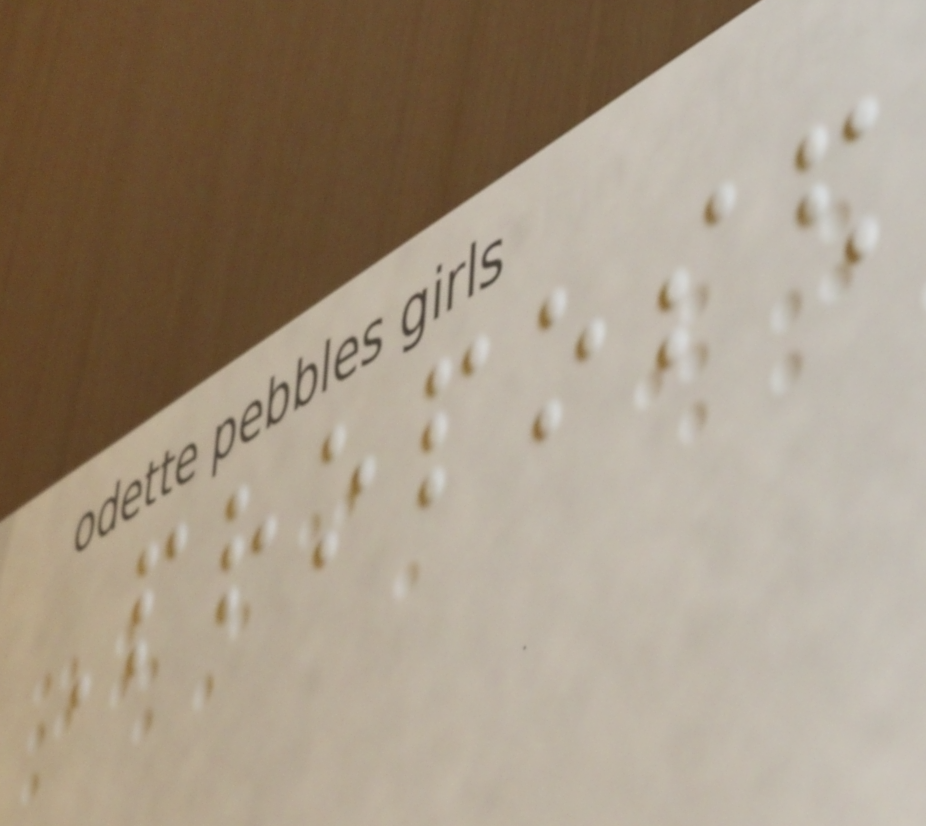Proposed
